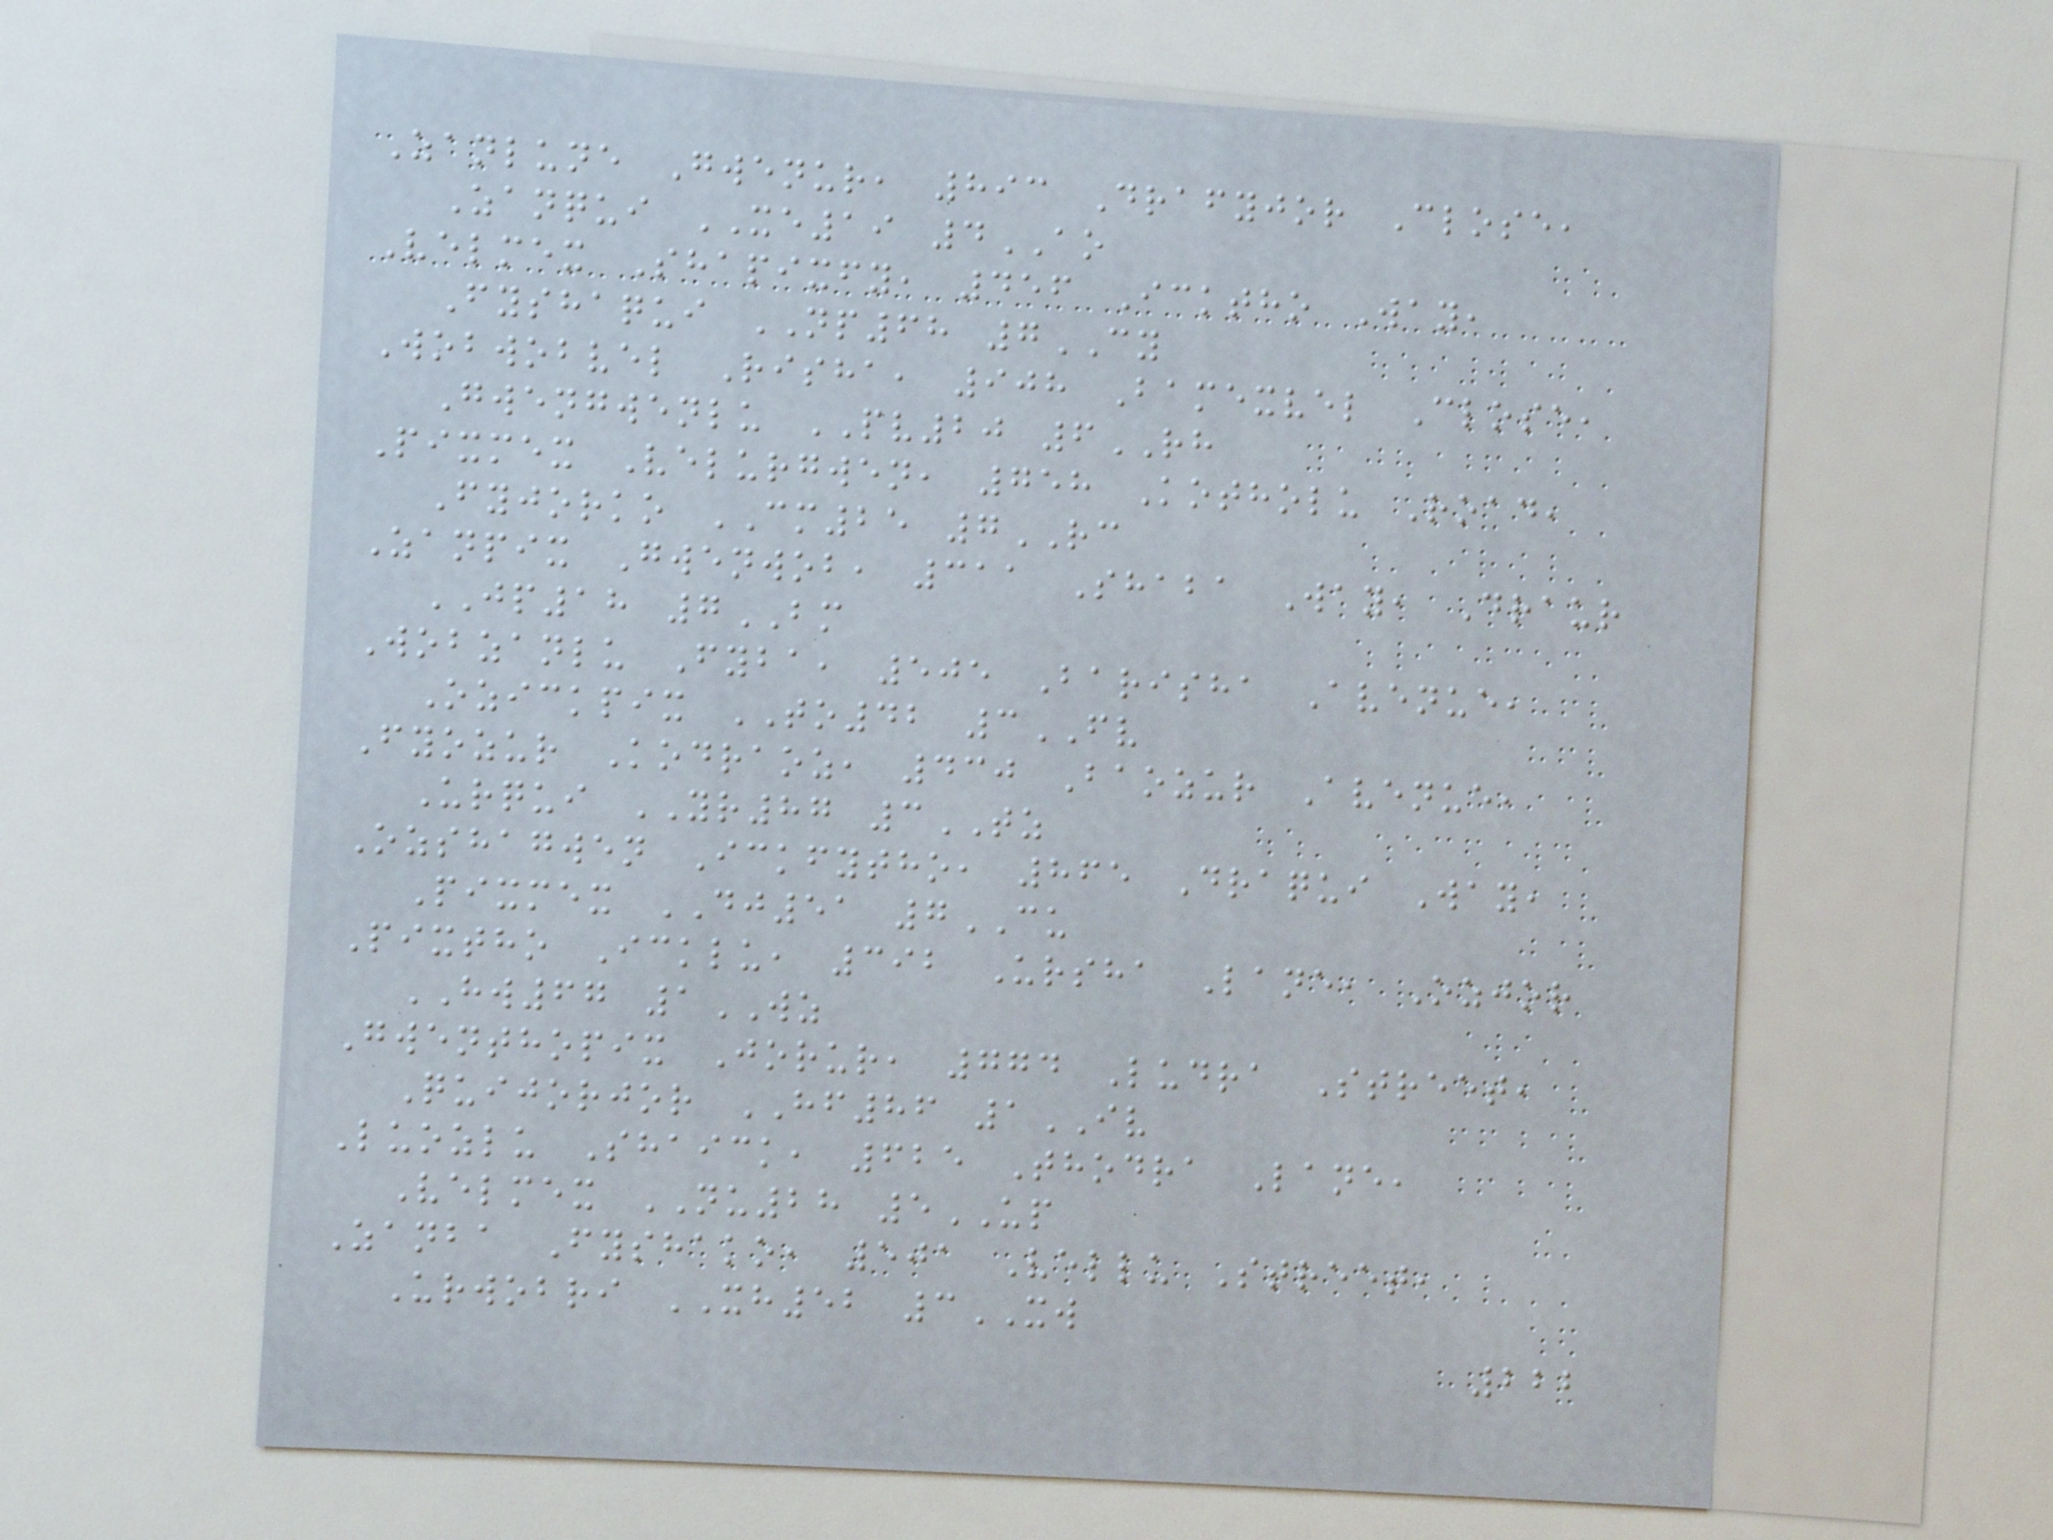Zanlune Gwenur, 893 Drafyjor Close,
Zanqui XE19 4AO
Velmex Shapixfy, 456 Icktho Way,
Fyshaqui NP68 7CY
Wobwobvel Risha, 908 Bamexvel Close,
Gwengwenlu PV20 6RH
Pixmex Velurgwen, 758 Kotholu Road,
Fyjorko CM25 7RC
Zanpix Gwenwob, 311 Shaba Way, Draur
JP18 7BM
Wobzanlu Fyba, 505 Barisha Avenue,
Ozickpix TO42 3FV
Fyozur Kodraoz, 430 Baozur Avenue,
Urqui YR87 3TZ
Ozshagwen Ickfytho, 865 Draqui Way,
Pixmex DJ51 7CU
Pixtho Icklu, 392 Ursha Lane, Ozjor
HW67 1WZ
Gwenthopix Jorur, 774 Ludra Street,
Quijorjor HF86 1IV
Luozlu Shaick, 625 Thodra Lane,
Velmex NU28 5UP
Zanba Fyshako, 501 Vellu Street,
Urwobri XH52 3XW
222
